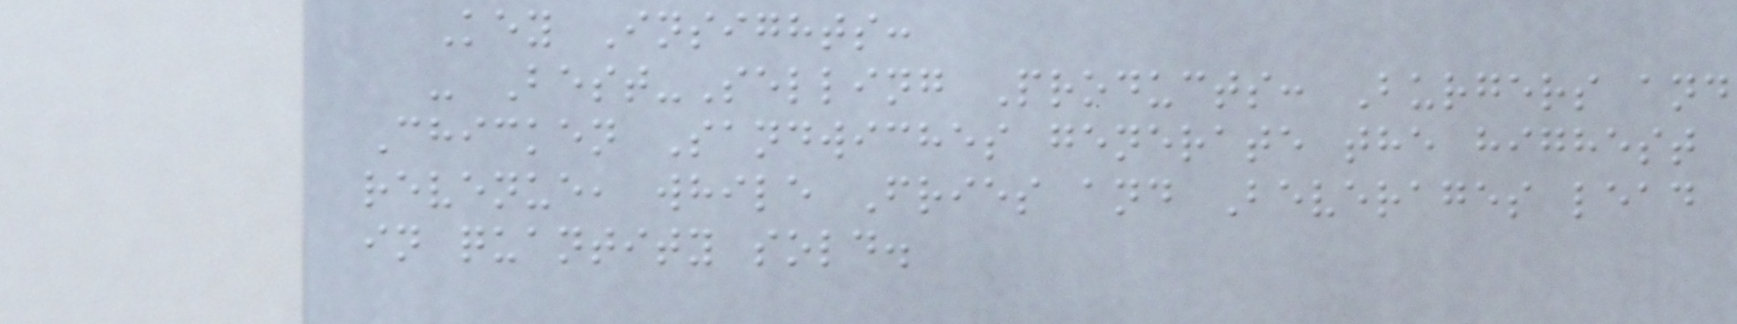Key Insights:
- Best-Selling Products: Burgers and
Chicken Sandwiches generate the highest
revenue, while Fries and Beverages lead
in quantity sold.
